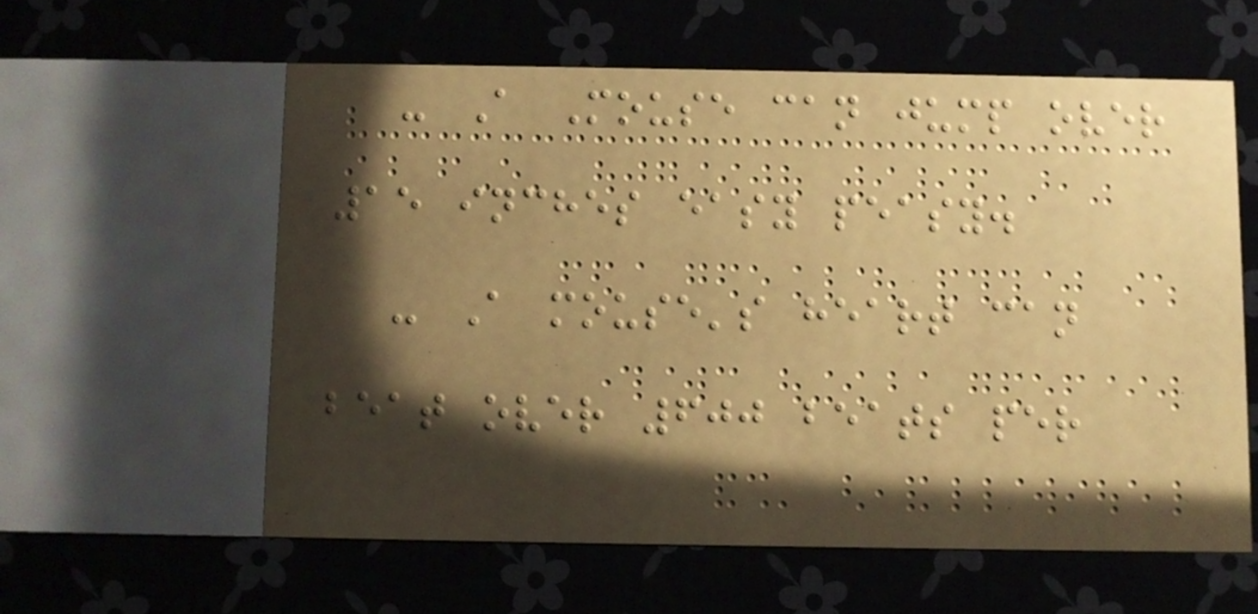- A Mouse can jump over
15 inches easy peasy.
- A mouse's heart can
beat over 600 beats per
